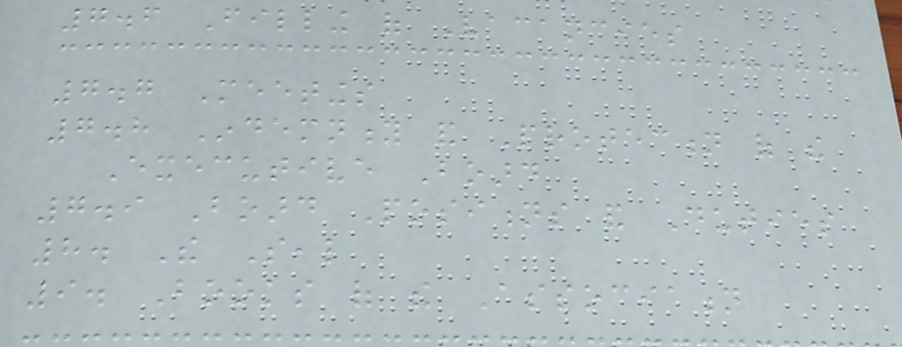7.6 Filling of Vacancies
7.7 Meetings
7.8 Indemnity and Protection of the
Executive Board
7.9 Board Positions and Duties
8. The Seal
9. Books of the Association
